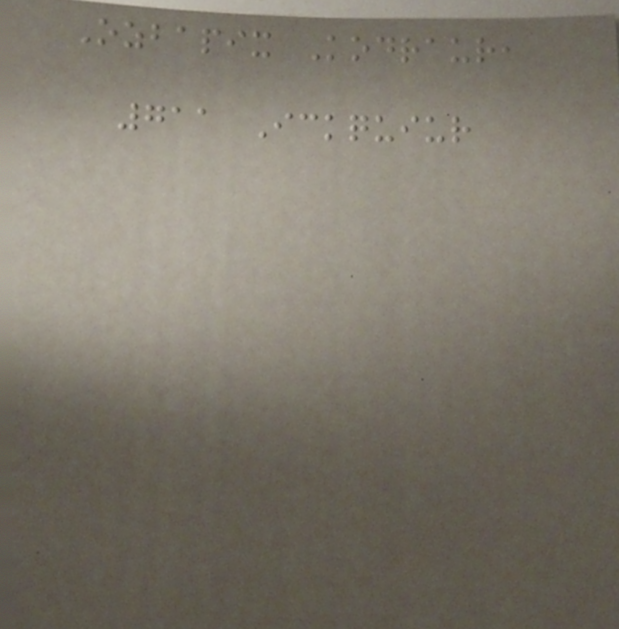Ozbapix Kodraur,
711 Ickquiur
